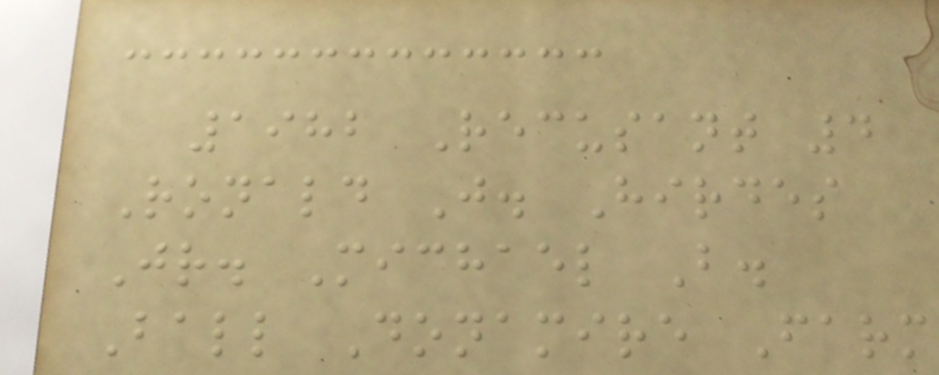1982 Recusant 4
Ronald J. Hirdes
Jr. Michael B.
Ball Donamire Farm
